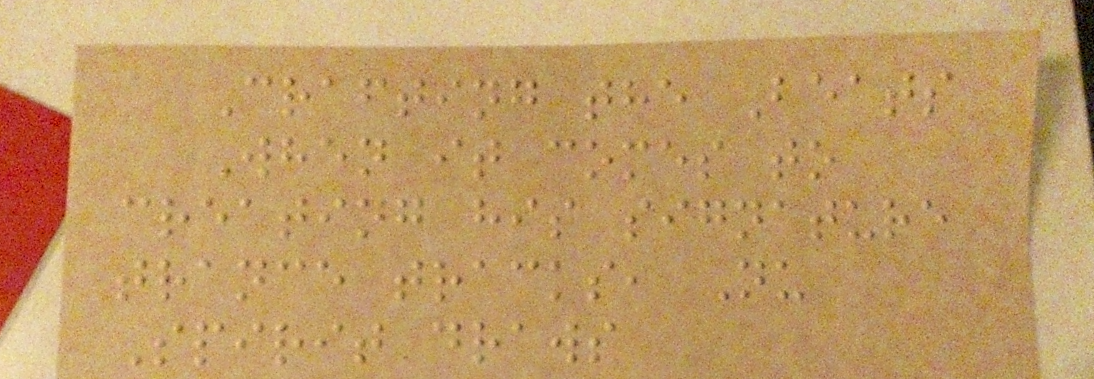Crafting the Beats
When it comes to
creating his signature
trance tracks, Nu
Spirit draws
